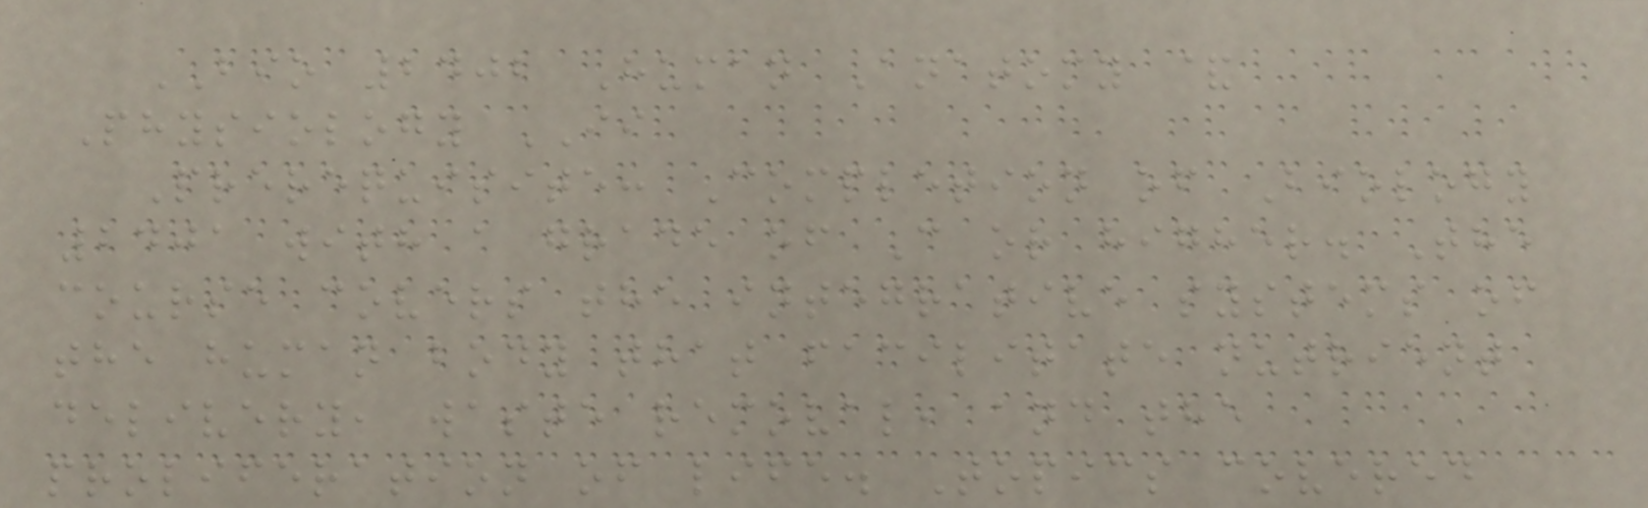BIO 2402 Human Anatomy &
Physiology II
Prerequisite: Completion of Biology
2401 with a grade of C or higher. The
course covers the integrative systems of
the human body that facilitate nutrient
delivery, waste removal, and the
proliferation of life. Topics covered
